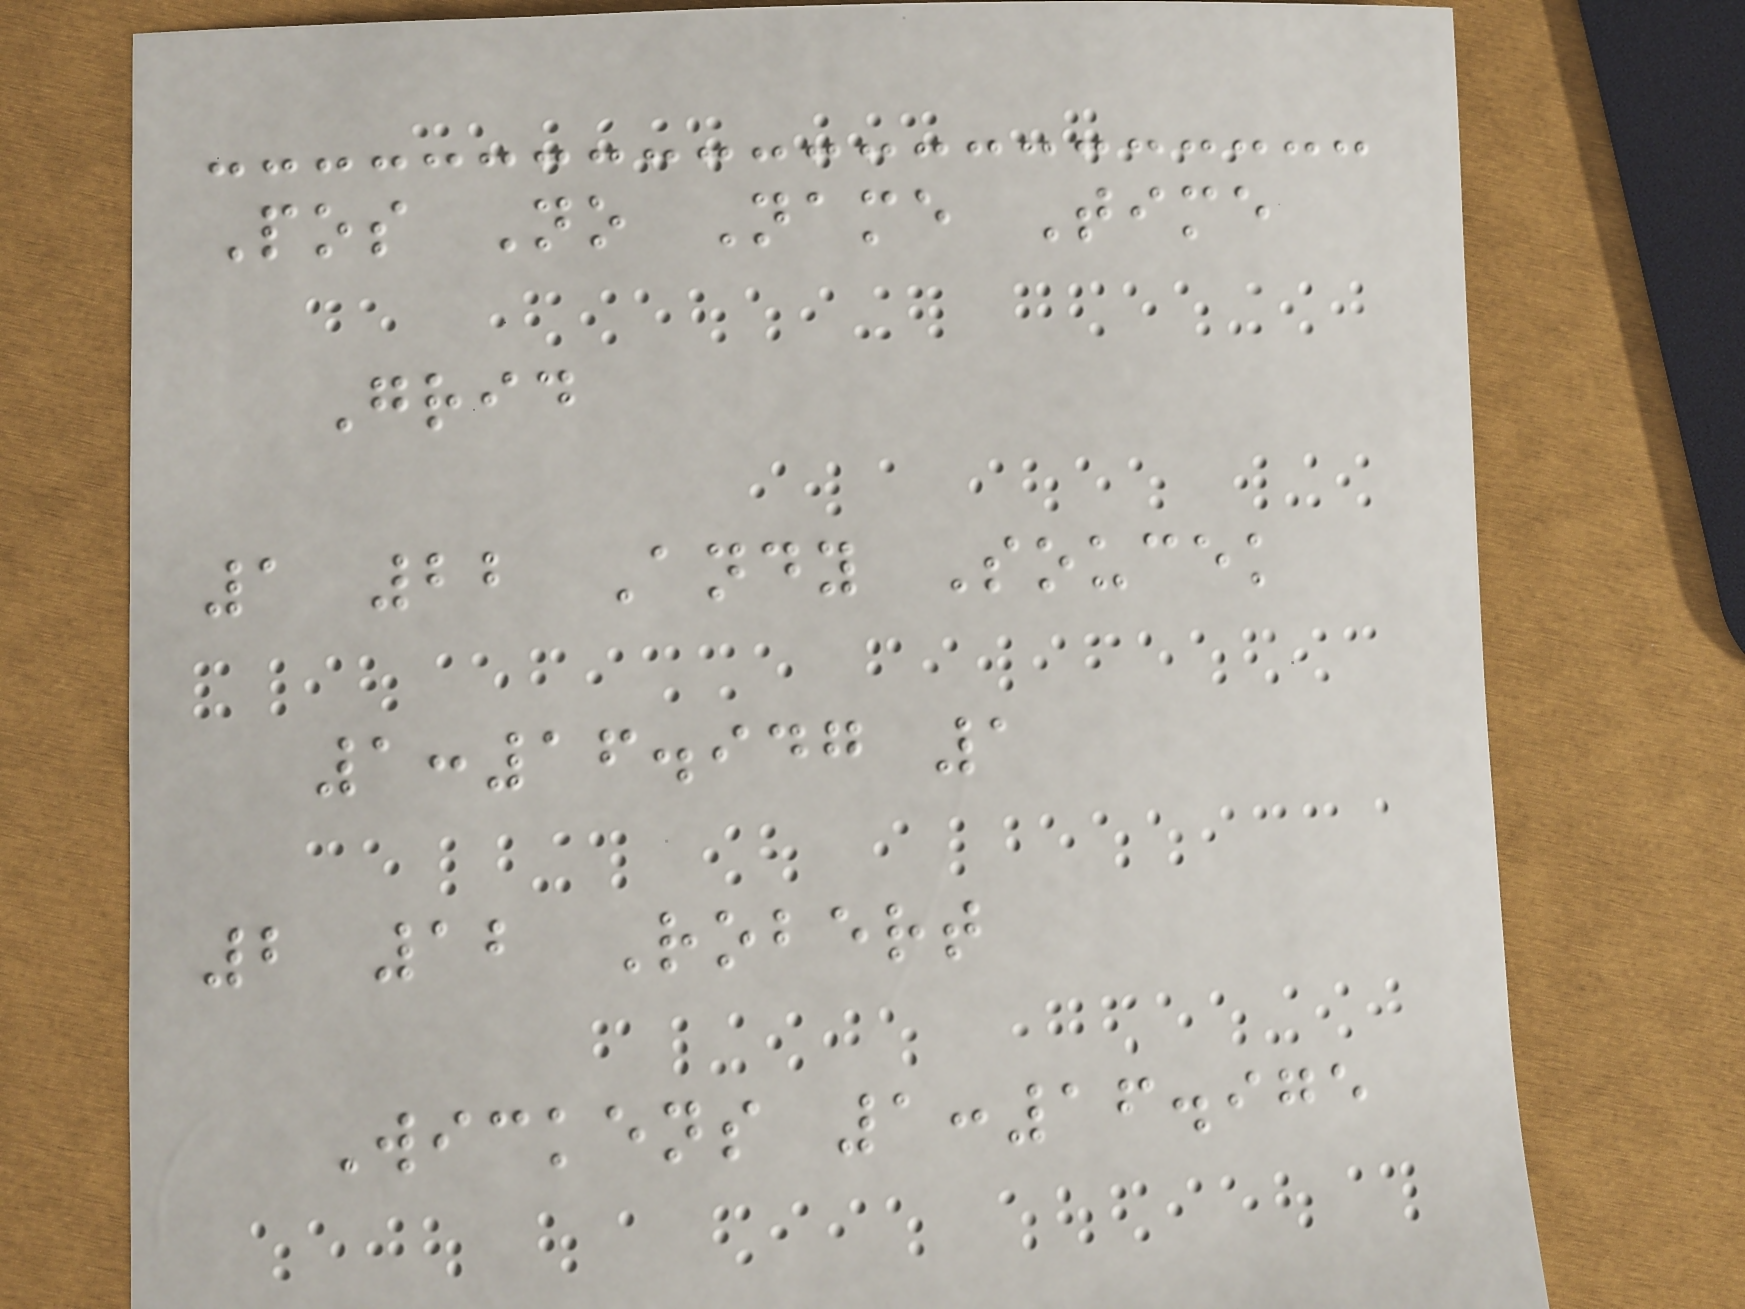Pos No Name Time
Grid
1 22 Andy Soucek
1:16.947 1
2 12 Robert
Wickens 1:16.975
